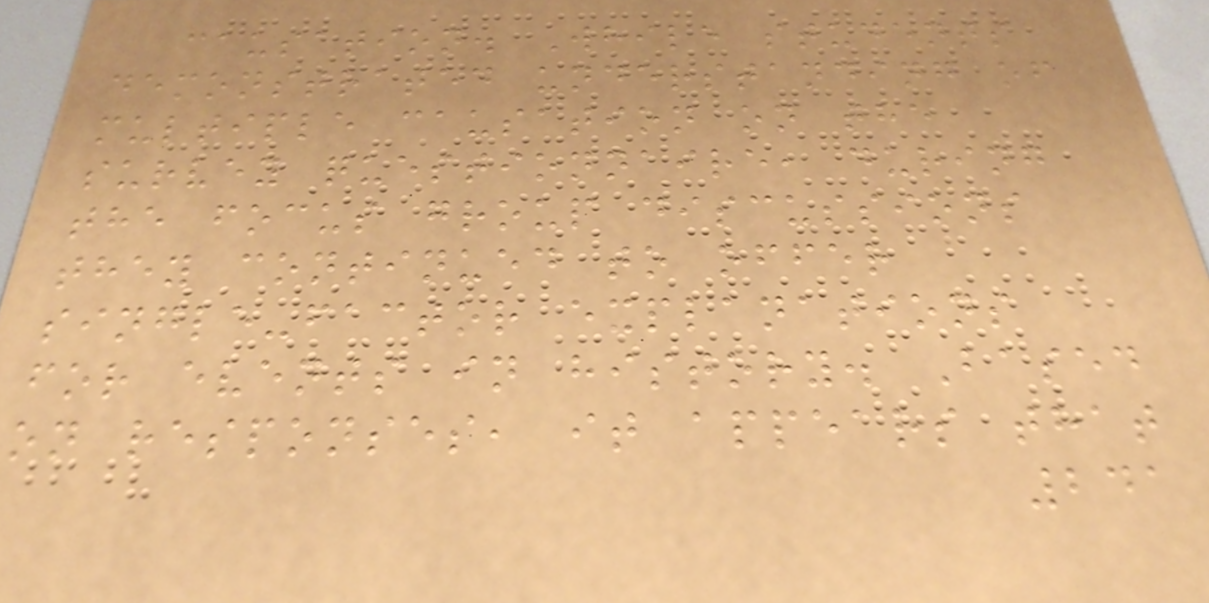causation. While students
demonstrated understanding of
multiple causation on the
survey questionnaire, during
the focus group discussions
they continued to offer
single-factor explanations
for events in history. Based
on responses, it appears that
241
